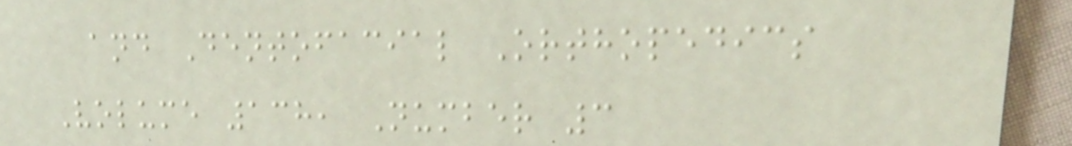and Dentofacial Orthopedics
Volume 138, Number 3
